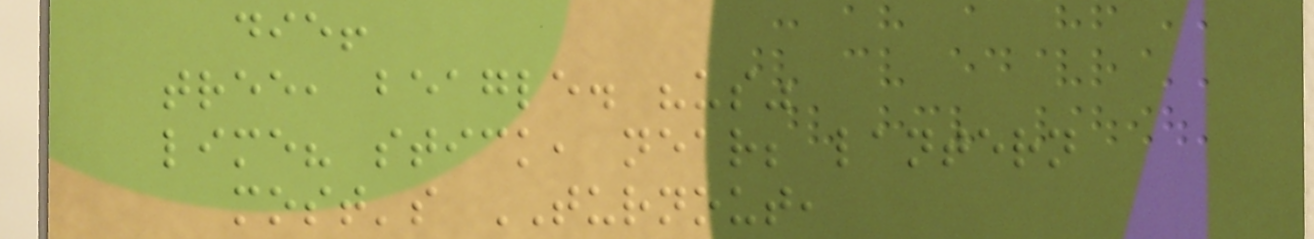die!
tree, beagle. "us"
lime? stick, near; lantern
most's TURNOUT,
